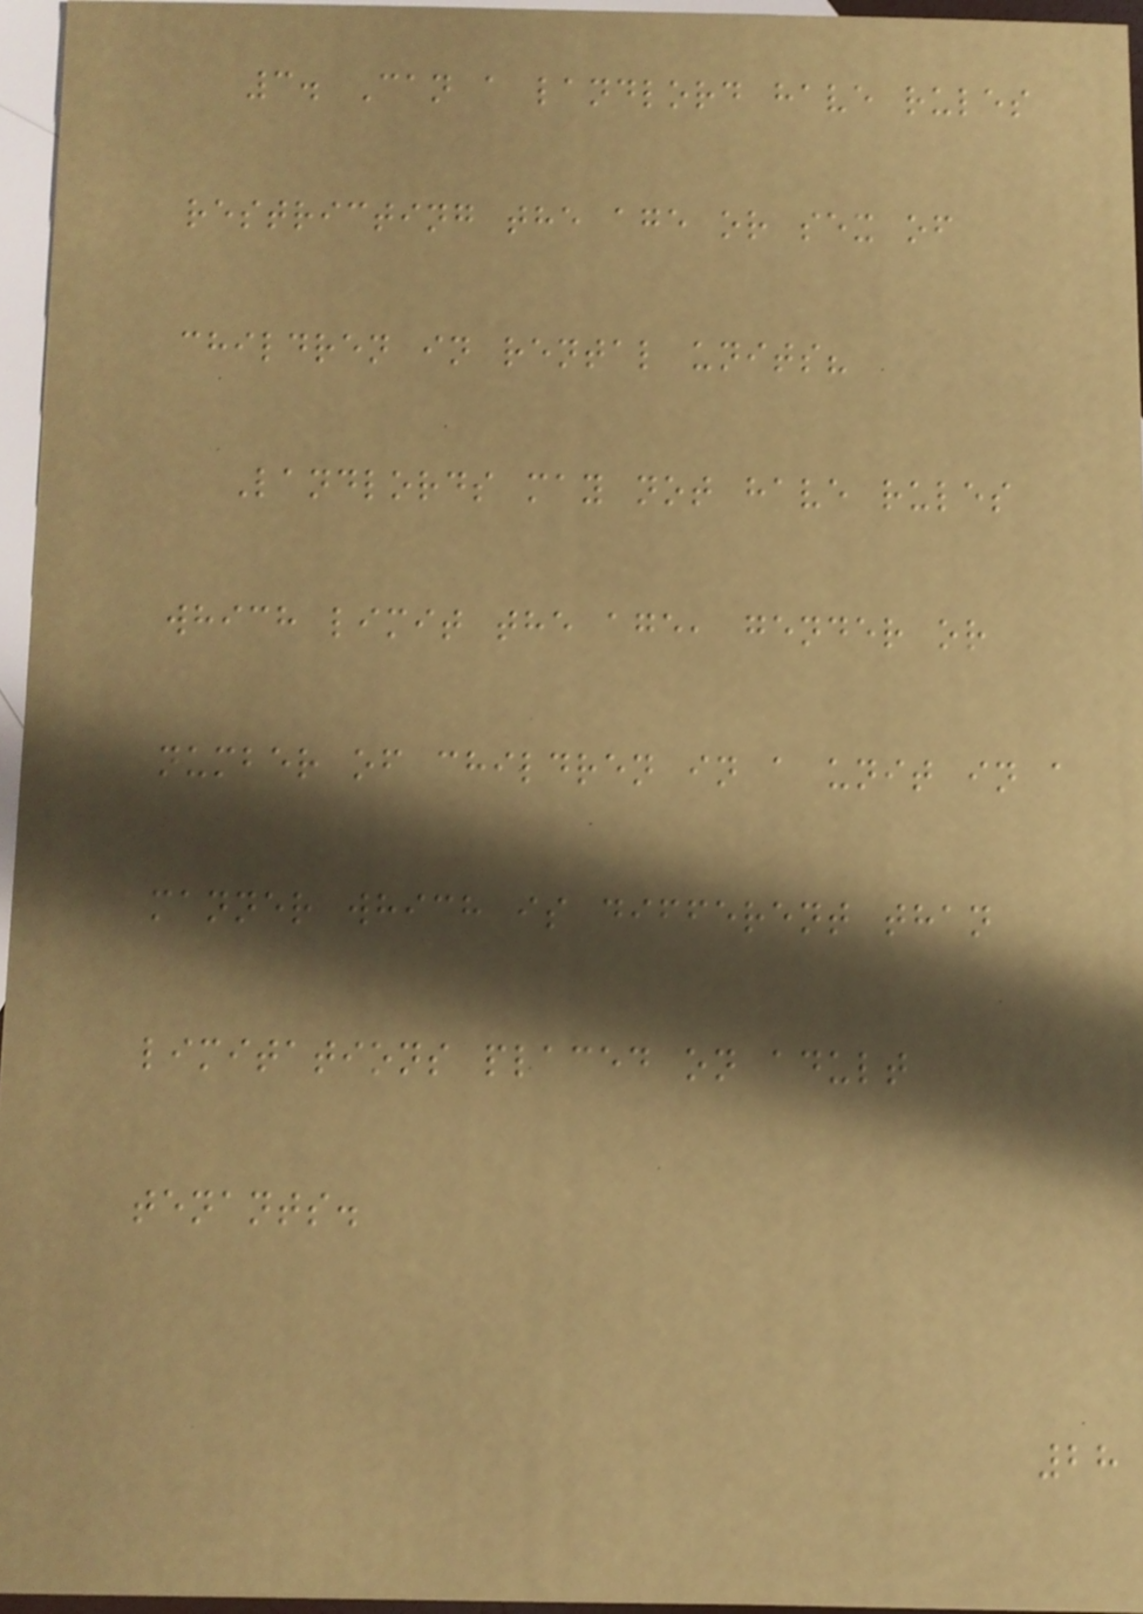3. Can a landlord have rules
restricting the age or sex of
children in rental units?
Landlords may not have rules
which limit the age, gender or
number of children in a unit in a
manner which is different than
limitations placed on adult
tenants.
28
